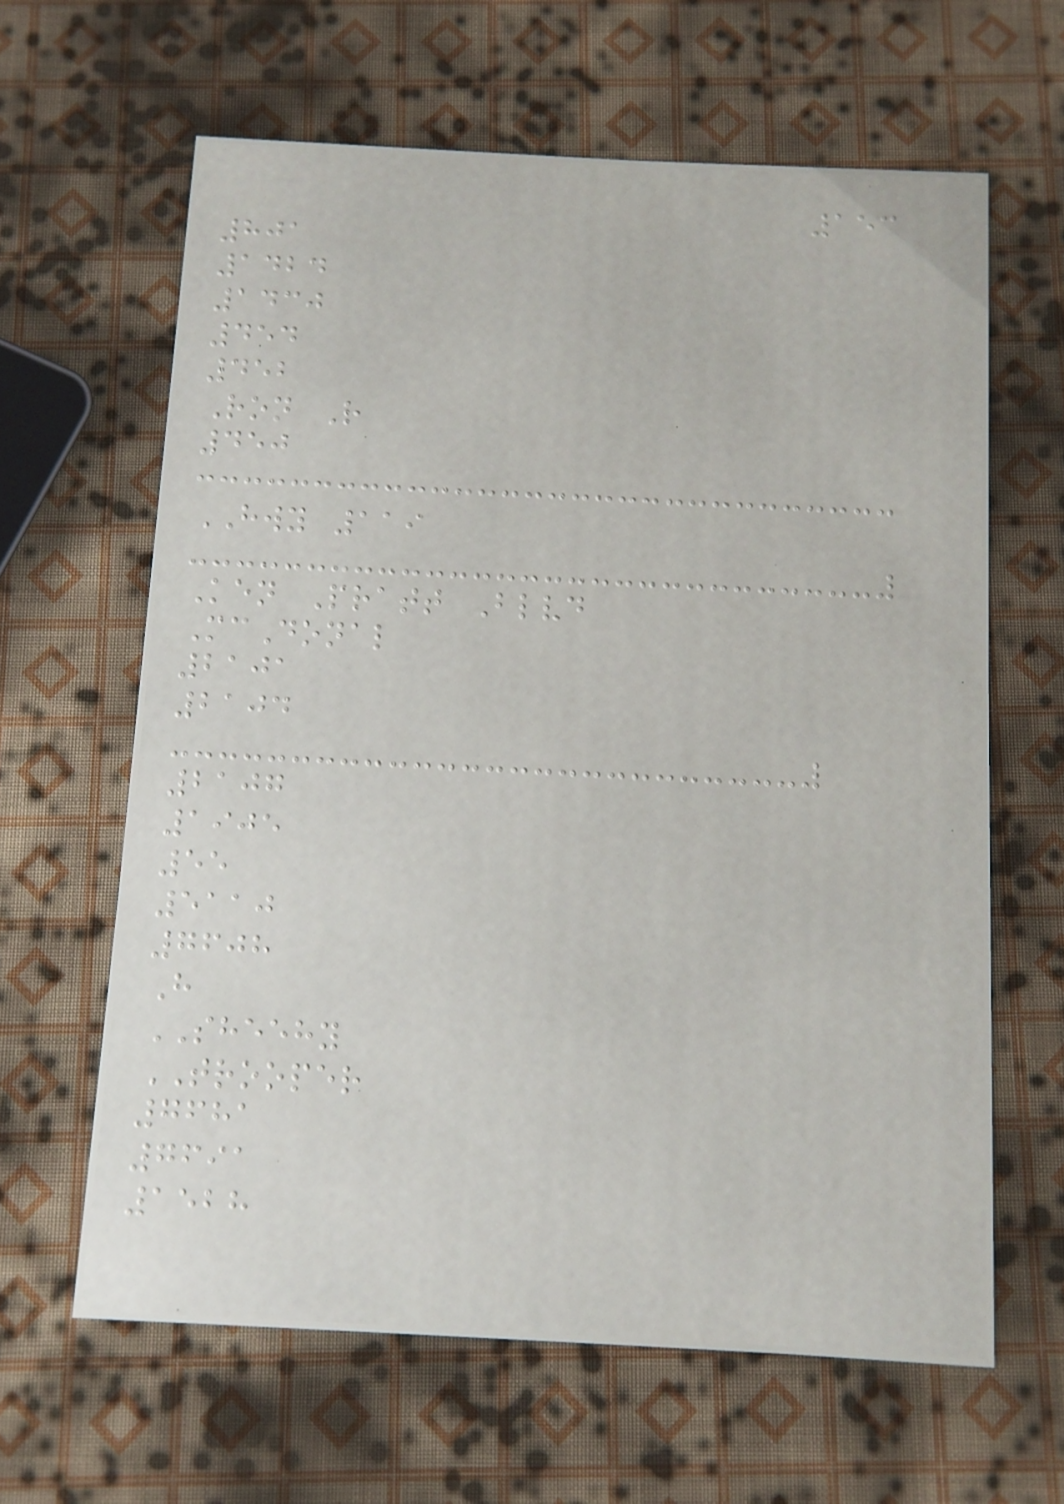153
801
1424
1430
454
452
Ron R
450
HWY 119
Ken Pratt Blvd
McDonal
2101
2104
2107
1905
55
5110
7608
H
SHEEHY
TROOPER
7681
7691
1528
